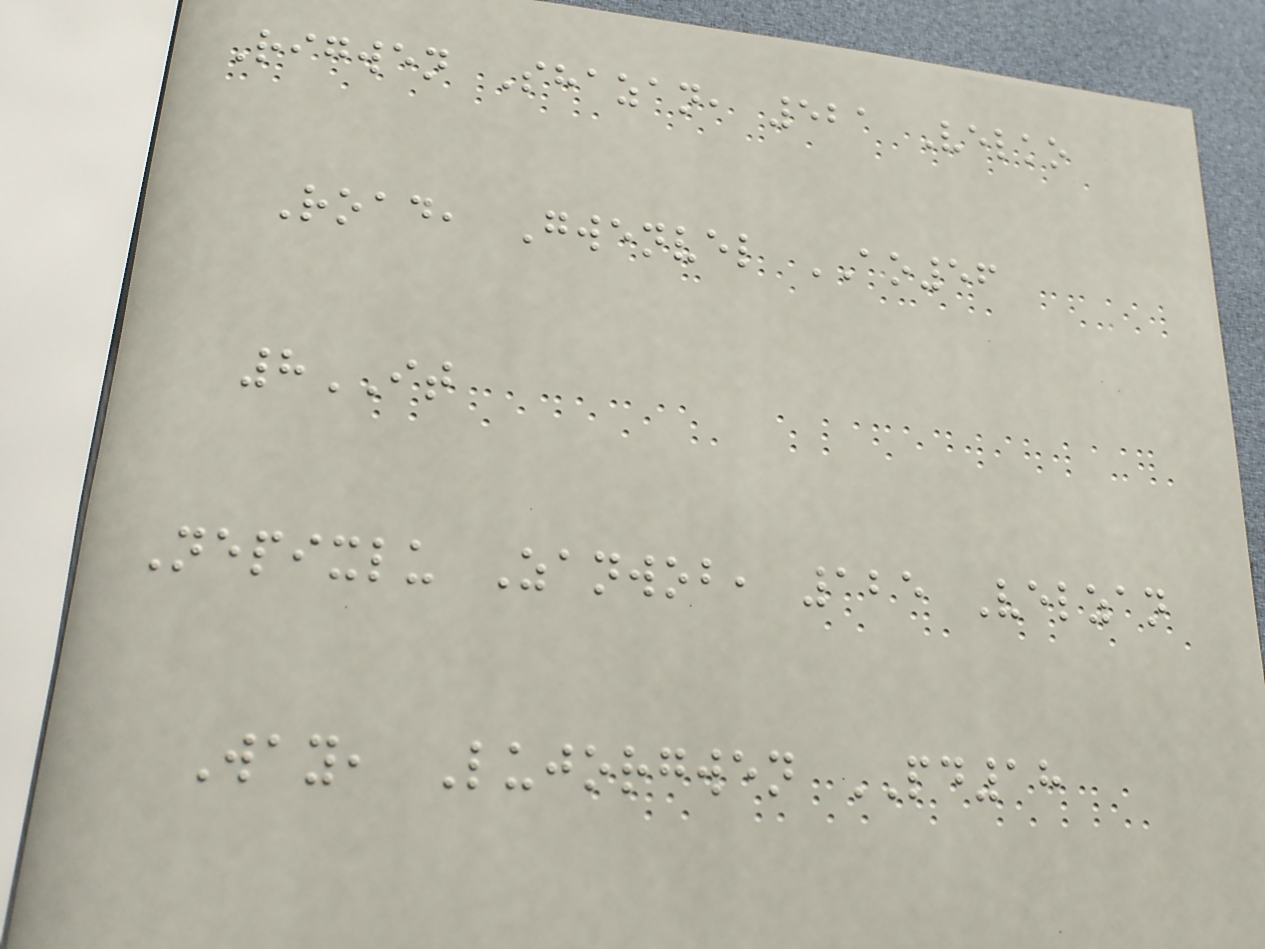Rigwen Shazan, 521 Velko
Road, Gwenvel AO56
8IT
Nepixlu Zanwob, 125 Velzan
Way, Lujorgwen PD18
